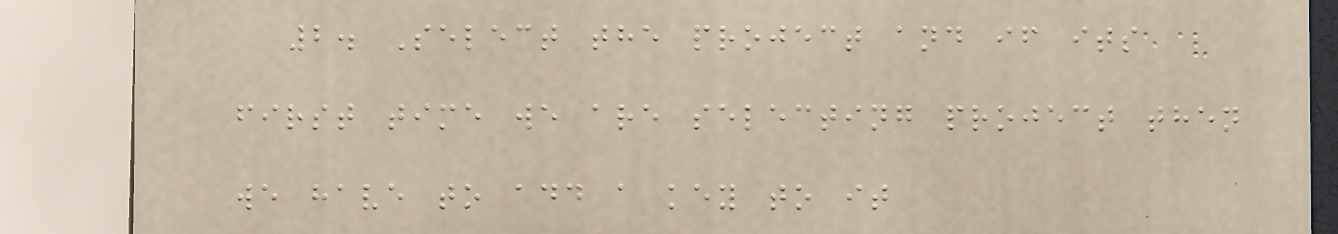2. Select the project and if its
first time we are selecting project then
we have to add a key to it
